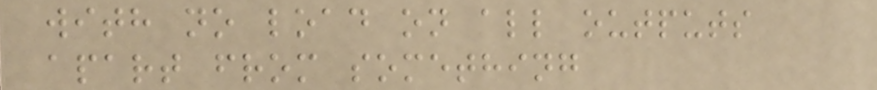with no load on all outputs
apart from something
